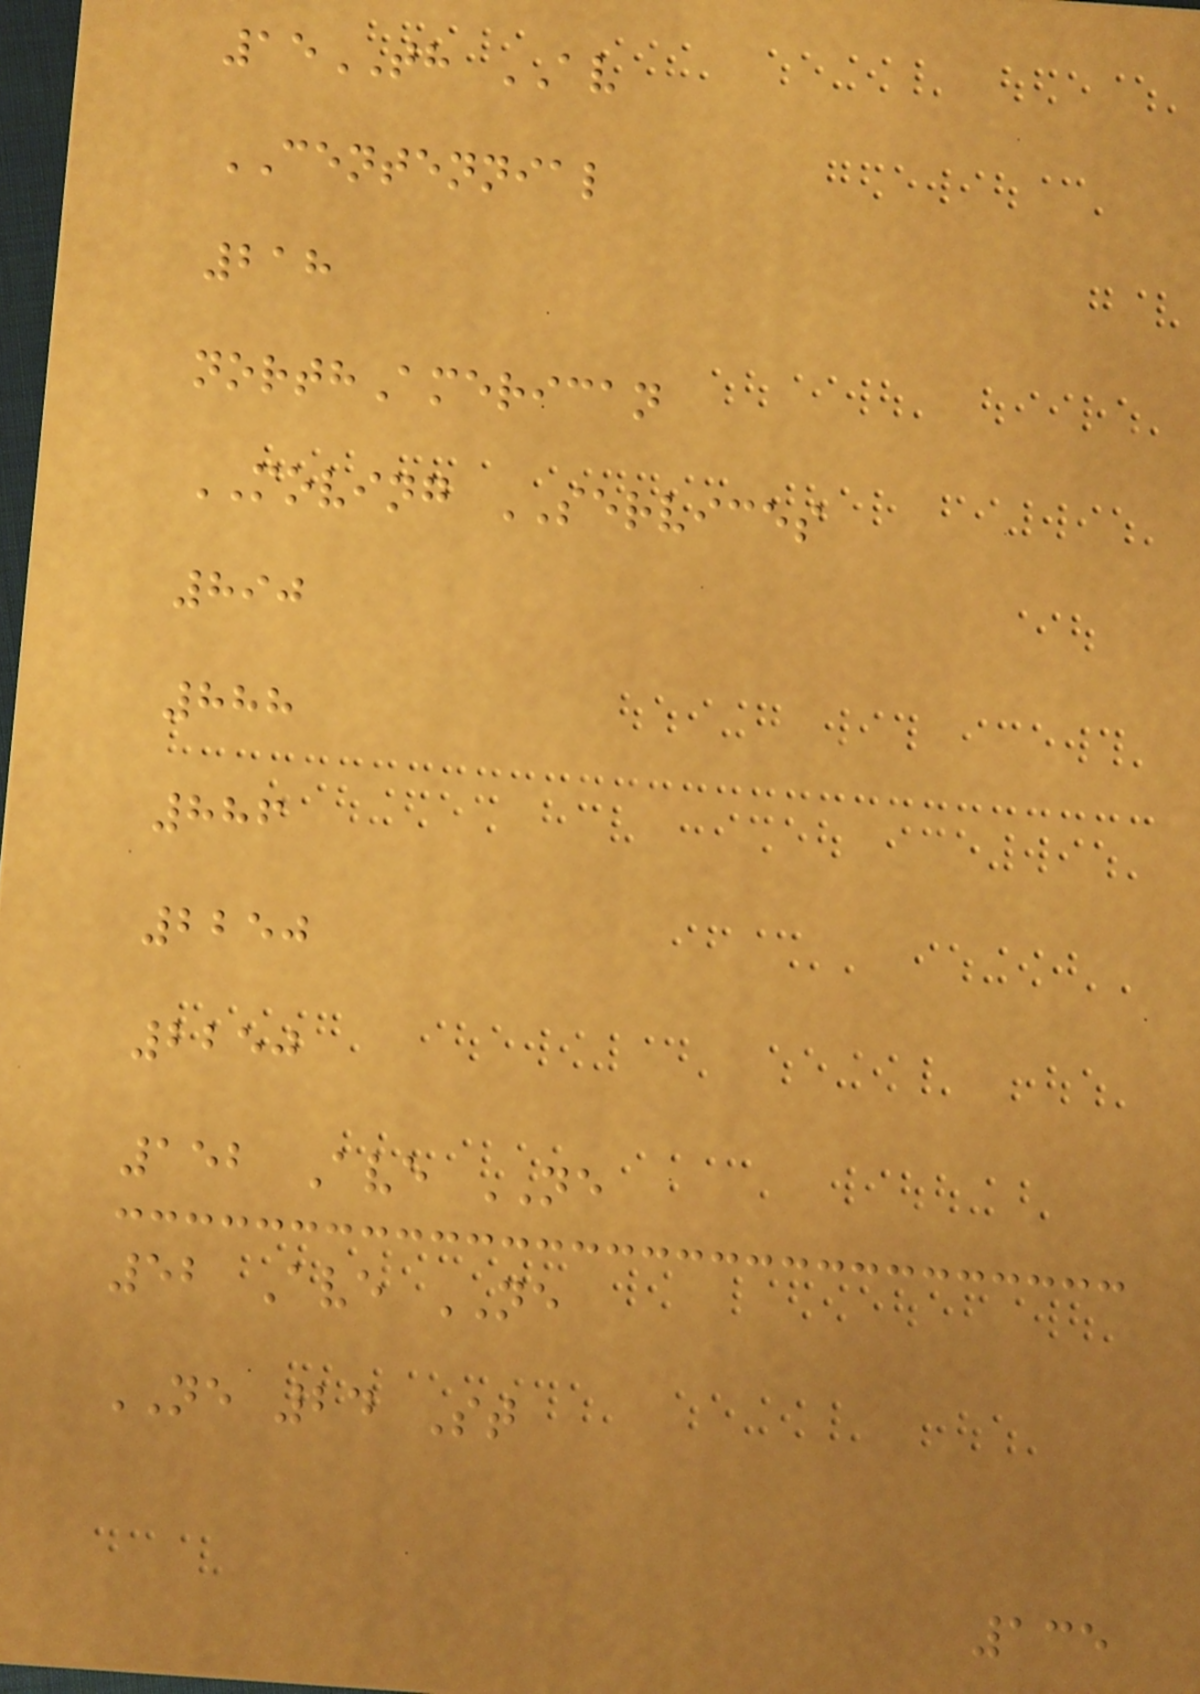15TH AV
CENTENNIAL
218
northAmerican
MOVING SERVICES
890
888
886
2250
2250
152 Ave NE
52 Ave NE
NE 24 St
135
